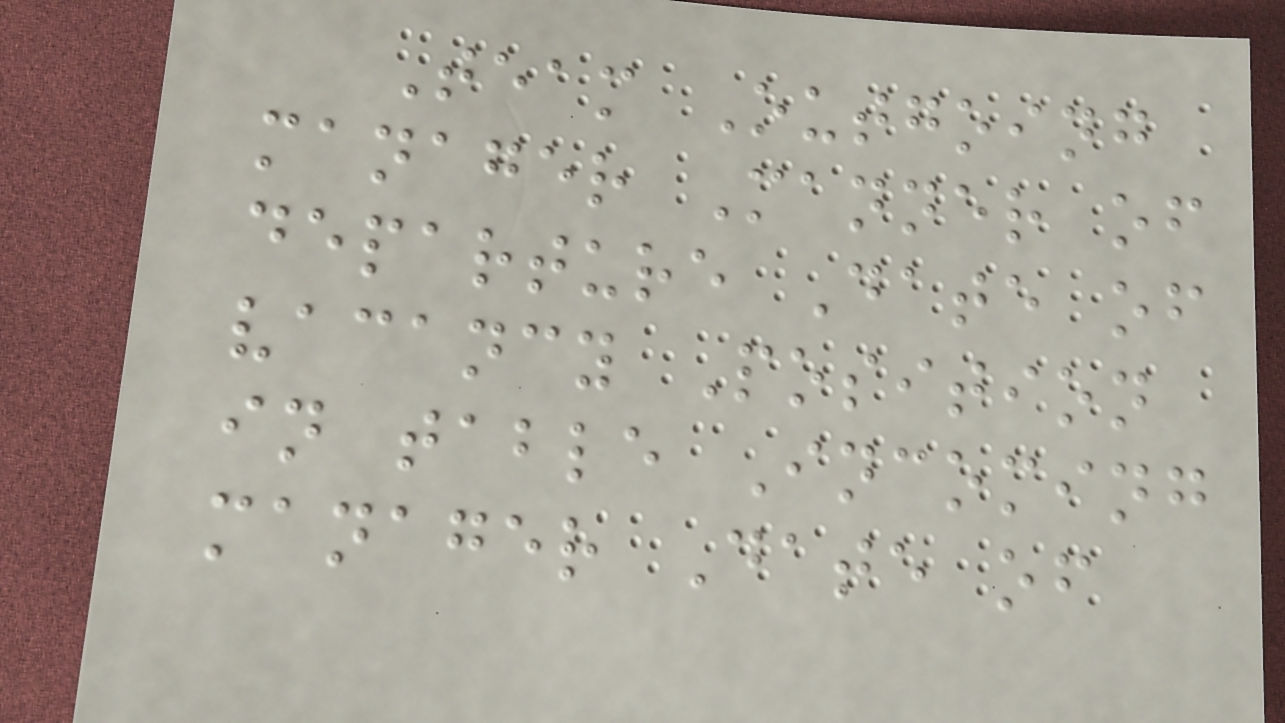Team Outgoing
manager Manner of
departure Date of
vacancy Position
in table Incoming
manager Date of
